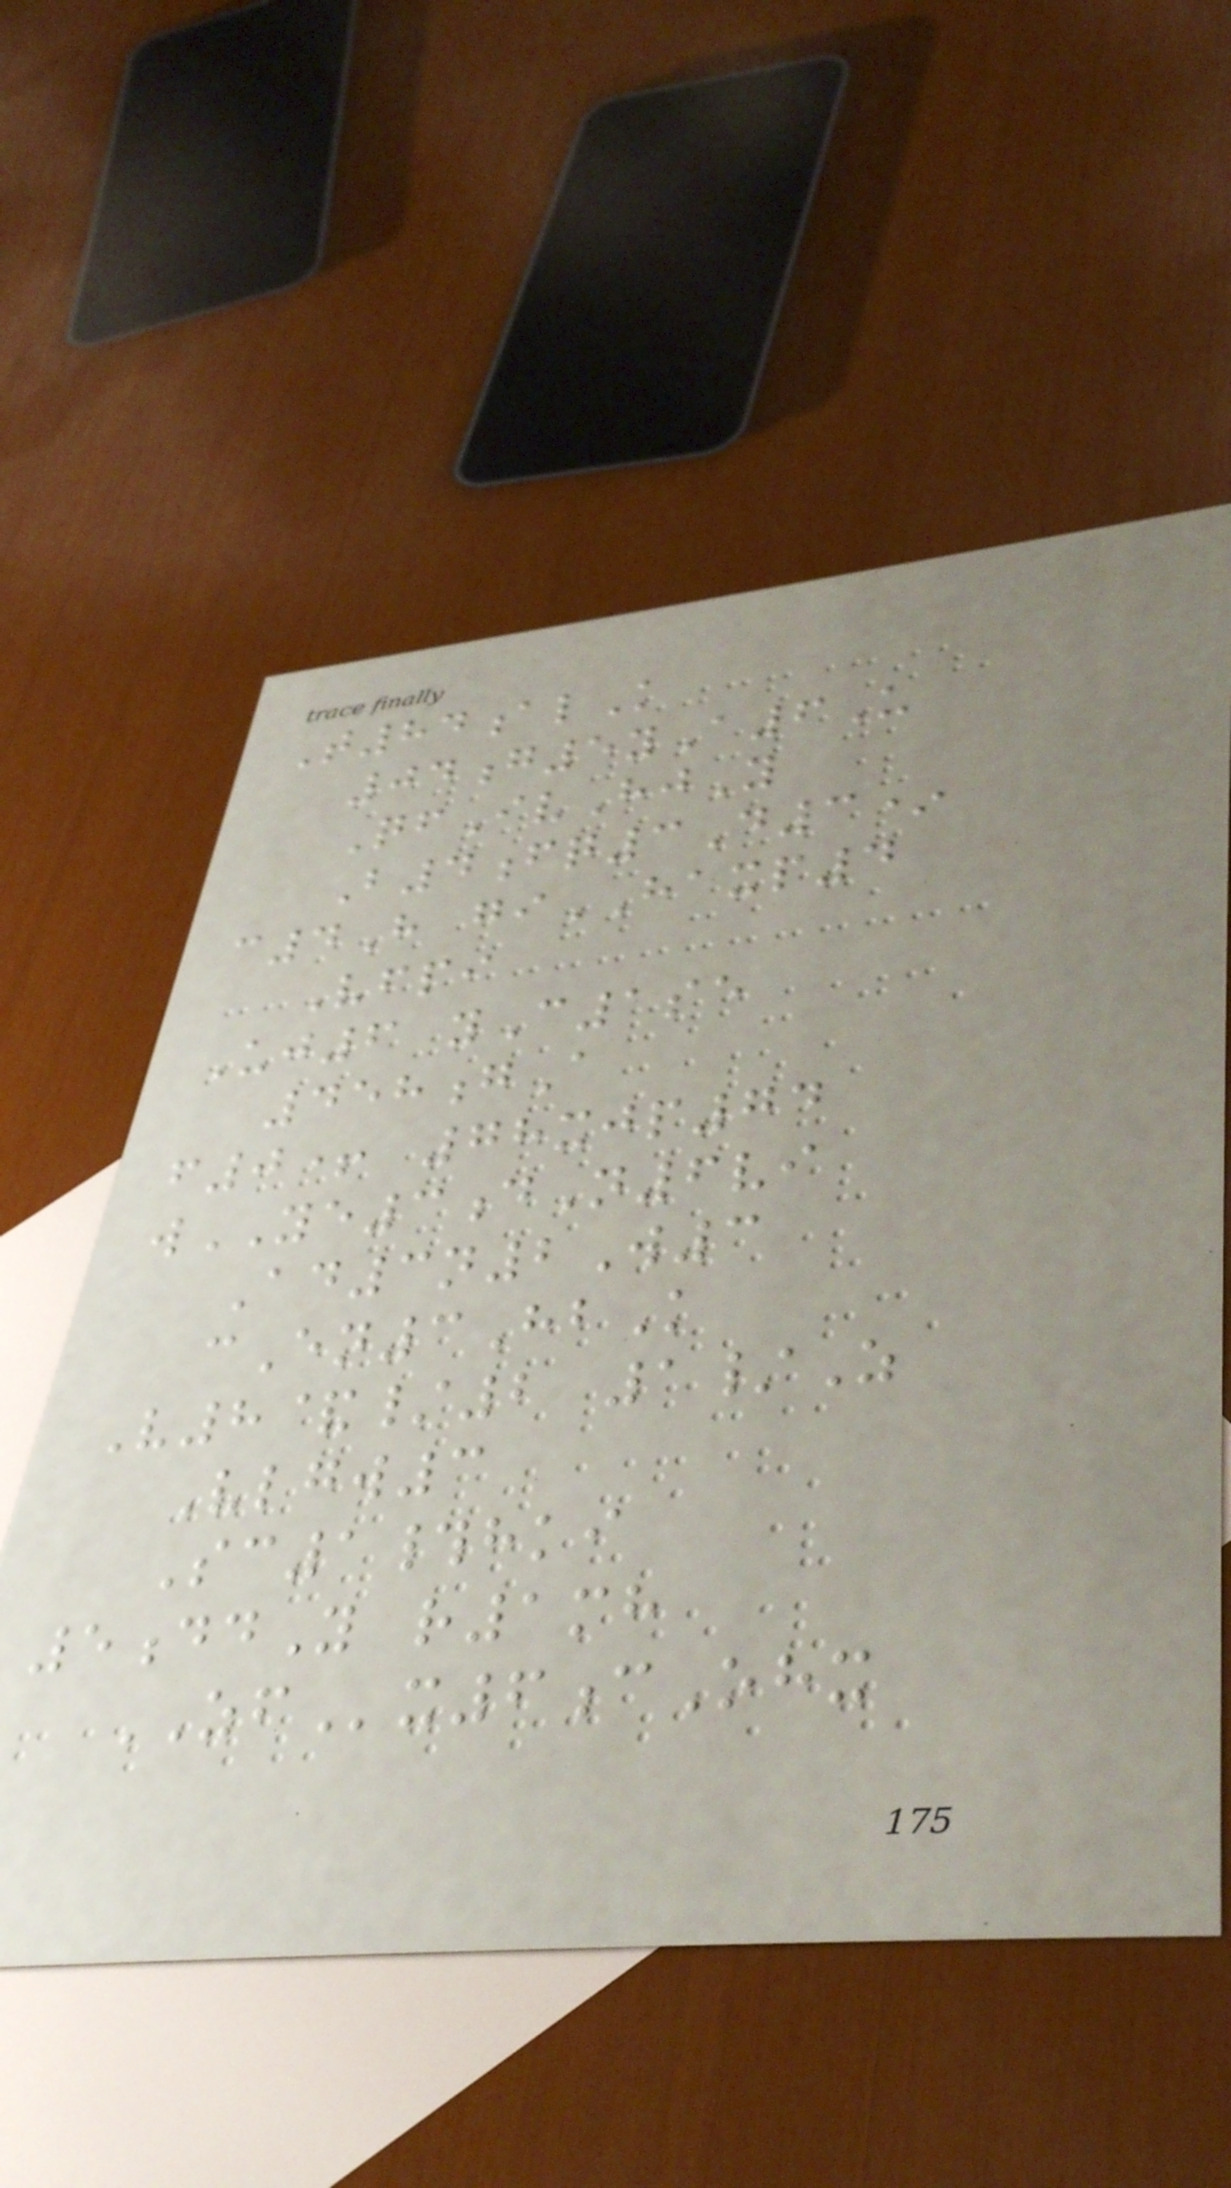T84alK
04g5yA6U
QfIvHjY
B4fq3D3*
c4H giHAXP4
Vfpi
Uj6 yC1se
458gA
f0+ 78xjp74
wYE3dN6vi
Ad3n2W3
cEn3HbK
V8&/2 1/Z
Vlgw3
Sc1#hki
5ddY r1mh
ZFx6cOhx
